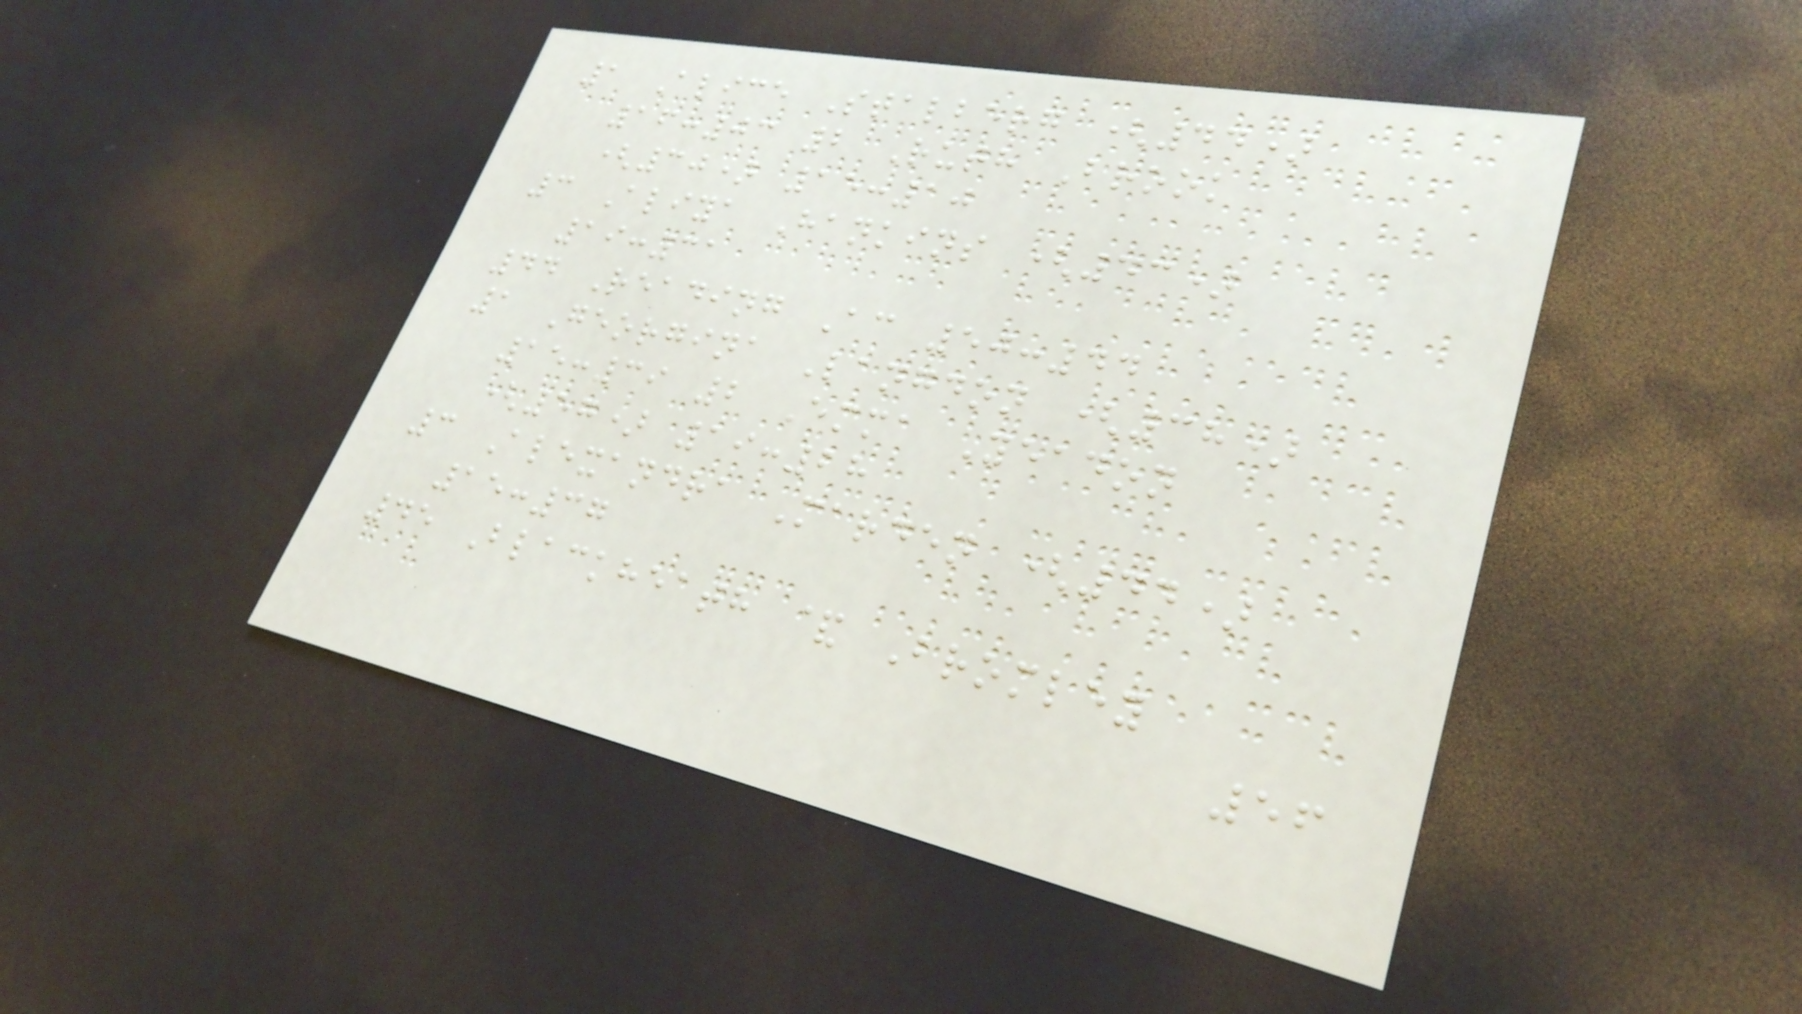1 Alice Stalberg (44)
16:03 2 Ruth Brook
(30) 15:10
3 Aliya Hankins (43)
19:31
44 Reading Ac 50:44
1 Georgina Langdon (38)
15:39 2 Emma Yeadon
(57) 19:28
3 Alexandra Marden (44)
15:37
45 Blackheath & Bromley
56
